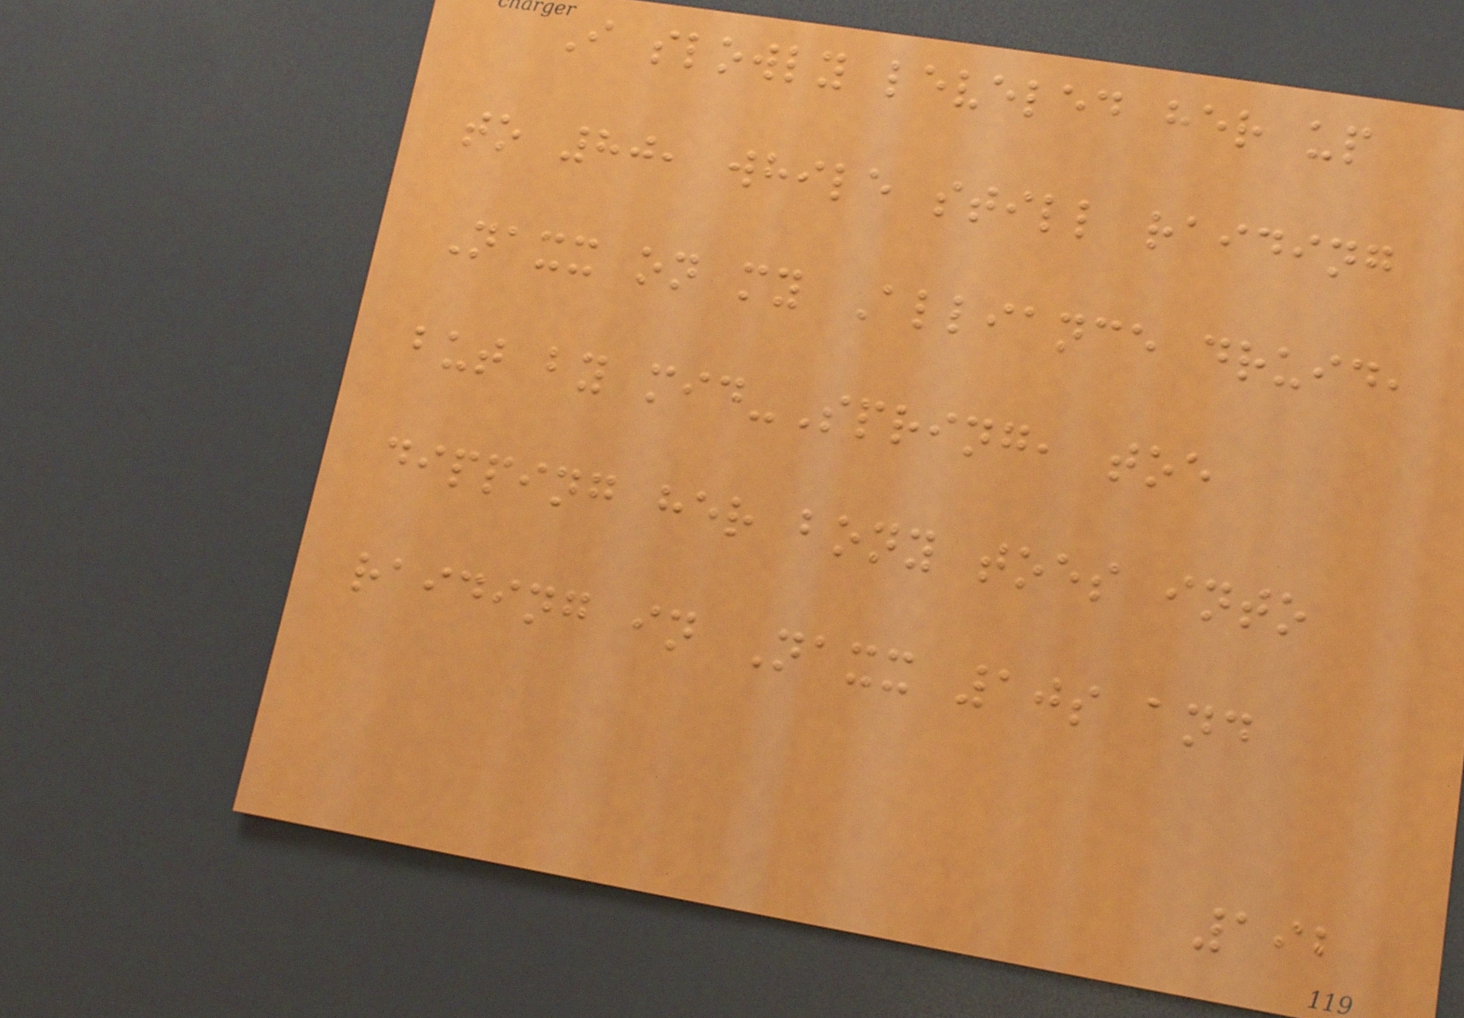I slowly leveled her up
to 80, while still raiding
Naxx on my Alliance druid,
but by mid-Spring, toe
dipping her bony toes into
raiding in Naxx 10s and
192
